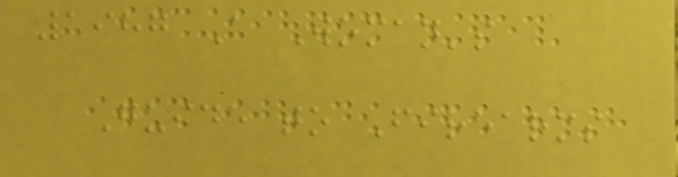1987 A Woman's
Guide to Firearms
